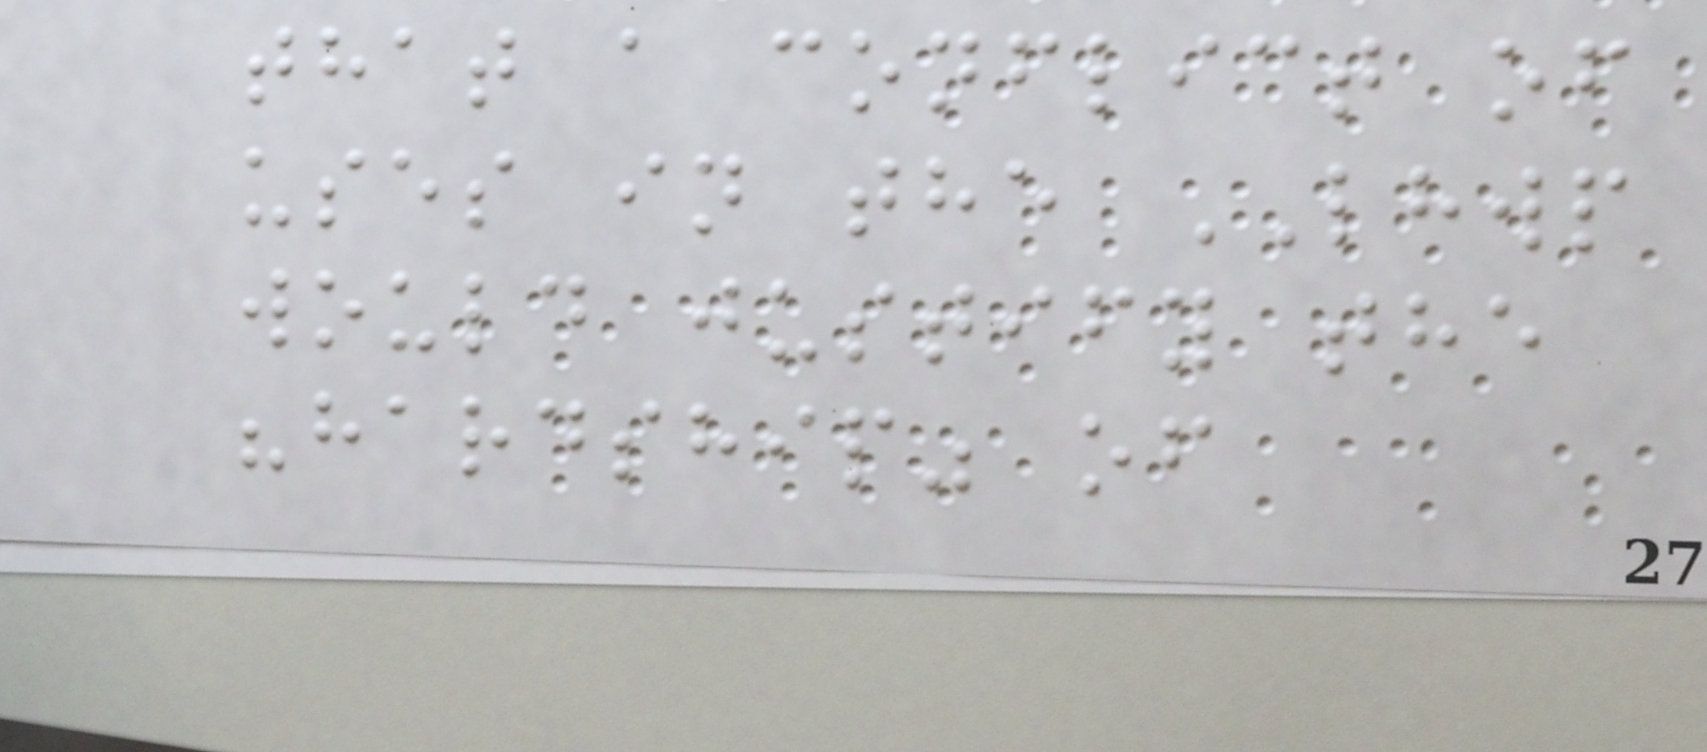that a conflict of
uses in the LHWP
would justify the
"hardship" of
